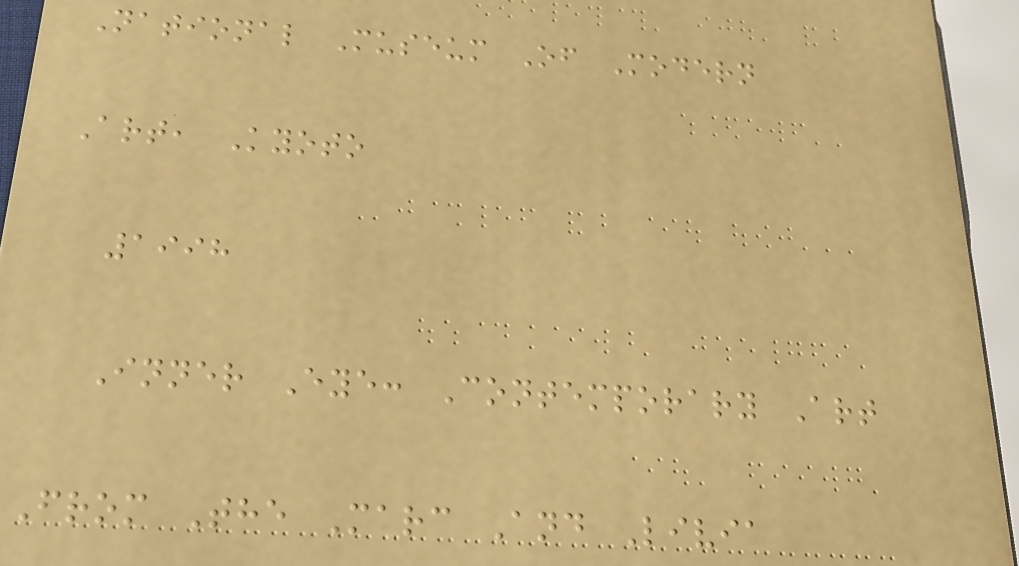National Museum Of Modern
Art, Kyoto
1998
Inner Eye: Contemporary Art
From The Marc And Livia
